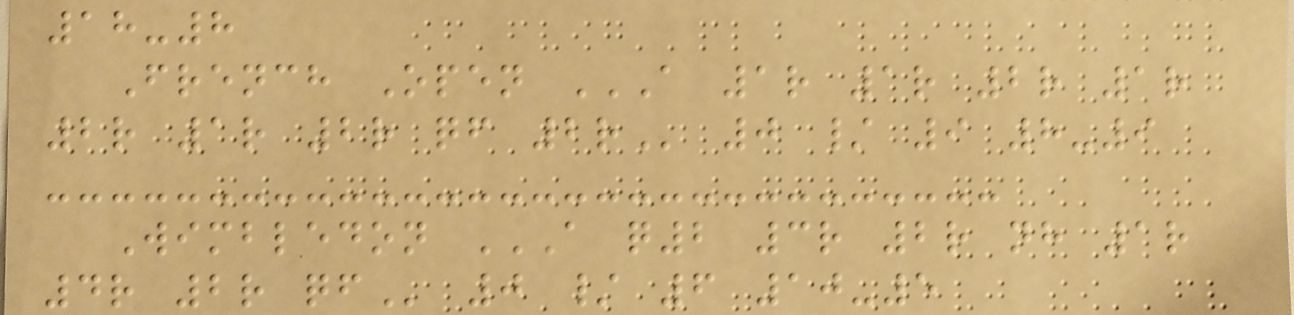18-8
French Open A 1R 1R 2R 1R
2R 1R 2R QF 2R 0 / 9 8-9
Wimbledon A Q2 3R 2R NH 1R
4R 2R QF 0 / 6 10-5
